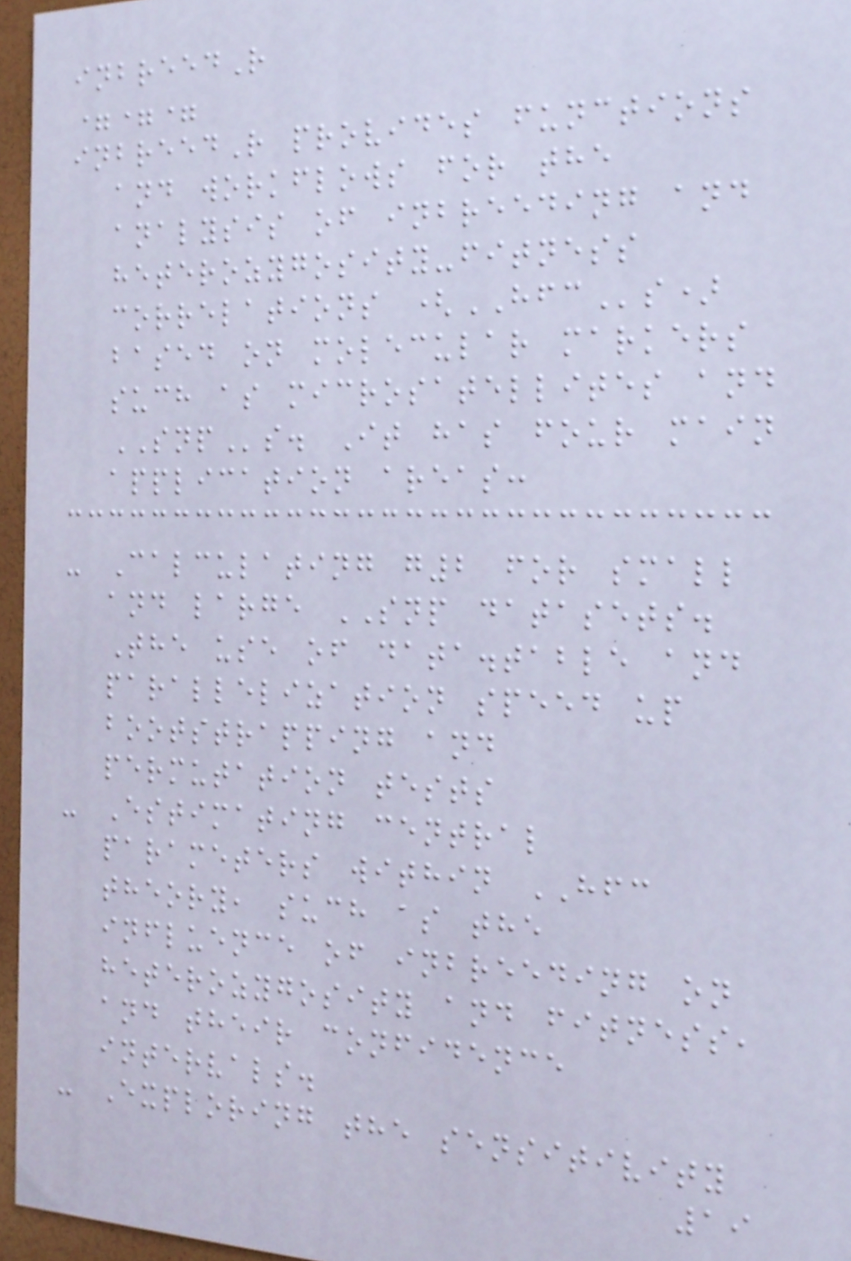inbreedR
===
inbreedR provides functions
and workflows for the
analysis of inbreeding and
heterozygosity-fitness
correlations (HFCs)
based on molecular markers
such as microsatellites and
SNPs. It has four main
application areas:
- Calculating g2 for small
and large SNP datasets.
The use of data.table and
parallelization speed up
bootstrapping and
permutation tests
- Estimating central
parameters within HFC
theory, such as the
influence of inbreeding on
heterozygosity and fitness,
and their confidence
intervals.
- Exploring the sensitivity
19
